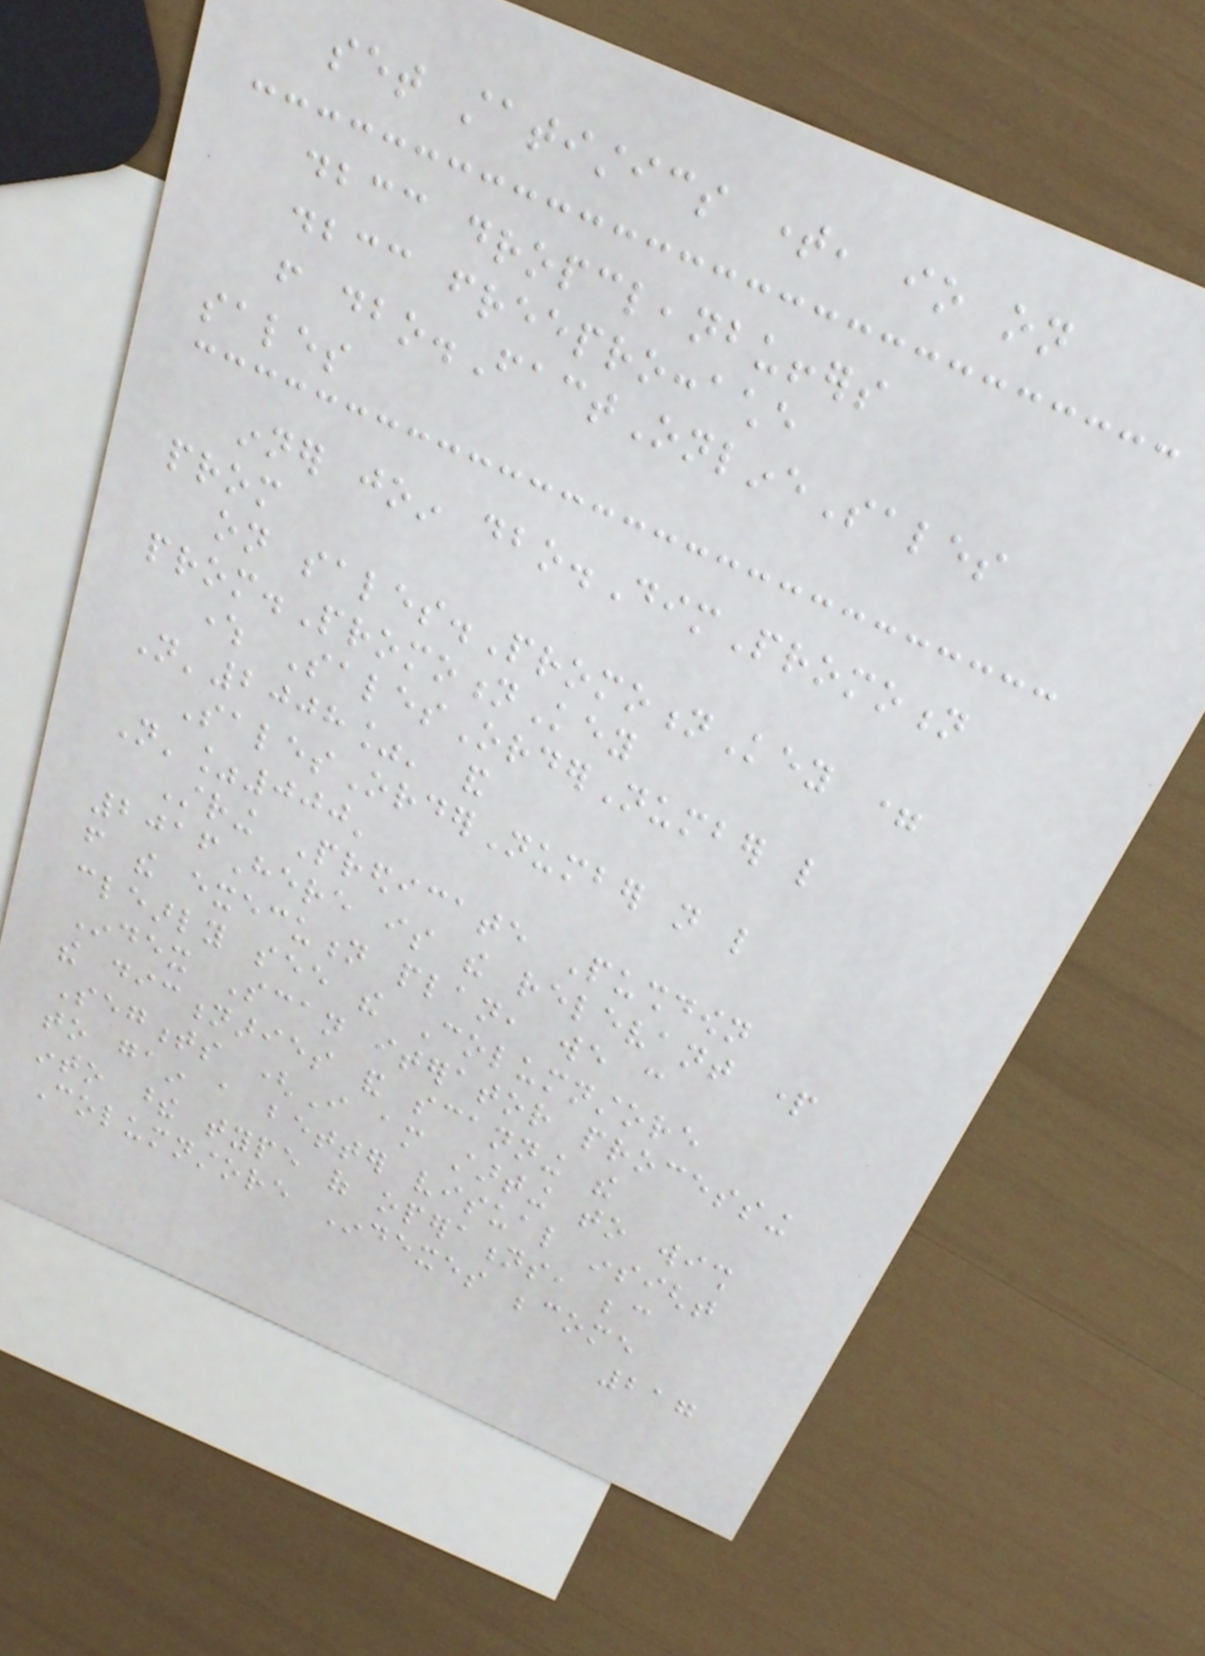set statistics time, io on
dbcc dropcleanbuffers
dbcc freeproccache
from dbo.FactOnlineSales
sales
inner join dbo.DimPromotion
prom
on sales.PromotionKey =
prom.PromotionKey
where SalesOrderNumber like
N'2008%' and
SalesOrderNumber not like
N'%000'
String Predicate Pushdown
2016Here is the relevant part
from the execution plan, we can
clearly see the Columnstore
Index Scan iterator processing
the dictionaries and scanning the
Segments (I am starting to wish
to gain a better visual insight
into these type of operations, because
Columnstore Indexes become
217
